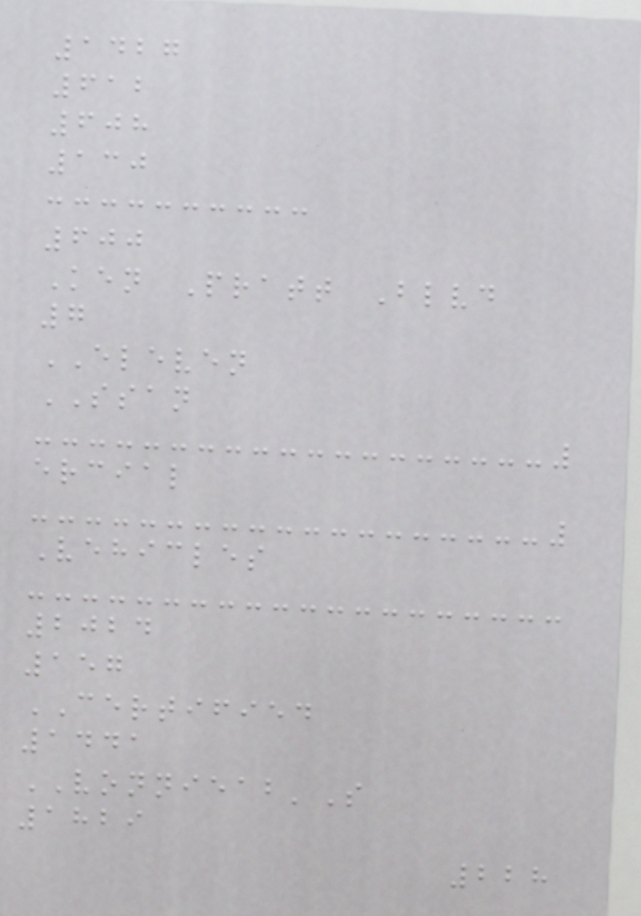1427
612
608
130
600
Ken Pratt Blvd
7
ELEVEN
SSAN
ercial
Vehicles
2024
157
CERTIFIED
1441
VONNIEAB'S
1829
228
